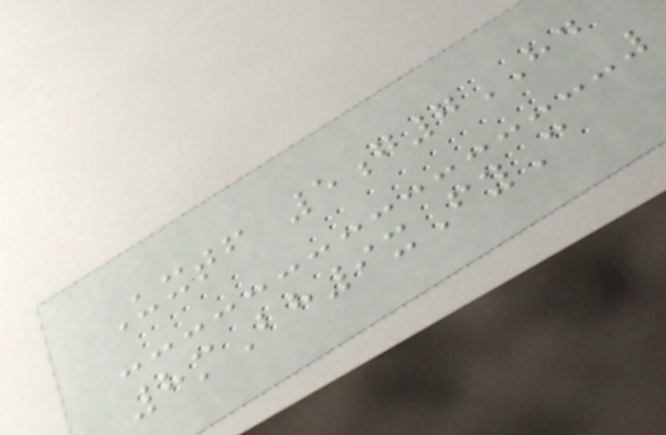Uxtf 5g7HD
8mBh9xFyC
